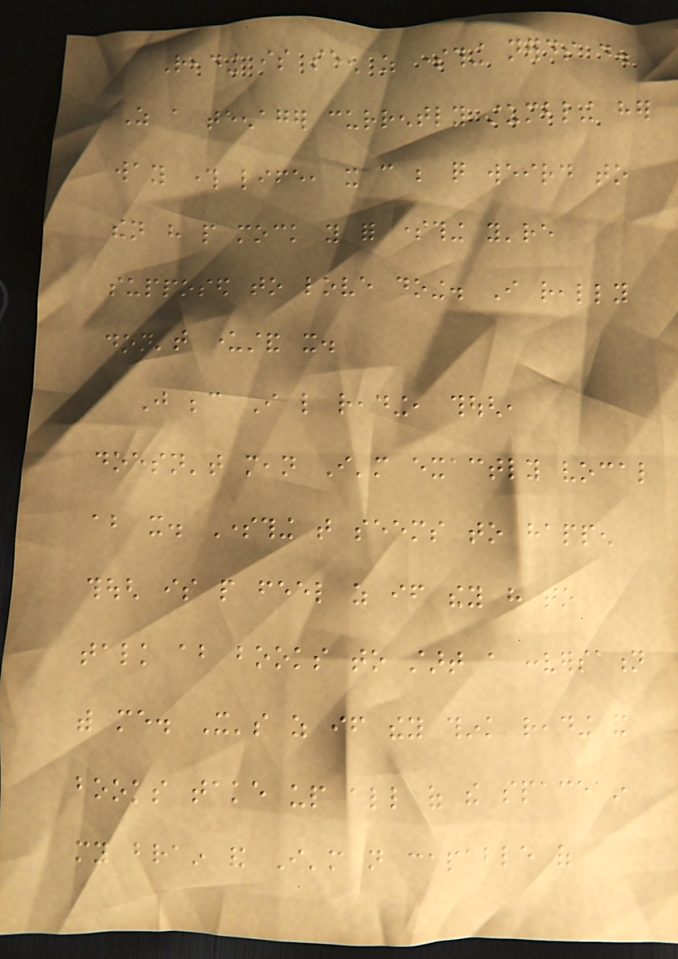Reading is seen as something nerds do.
As a teenager currently stumbling her
way through life, it can be quite weird to
then have people mock you for something you're
supposed to love doing. I really
don't understand it.
Just because I like reading, though,
doesn't mean I'm exactly vocal
about it. Something that seems to happen
though is people feel as if they have to
talk about books to start a conversation
with me. It's as if they think reading and
books take up all of the space in
my brain and I'm not capable of
